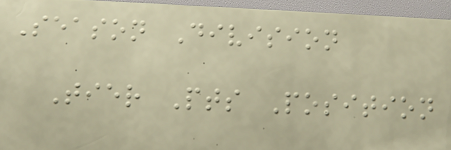Season Division
Tier Pts Position
